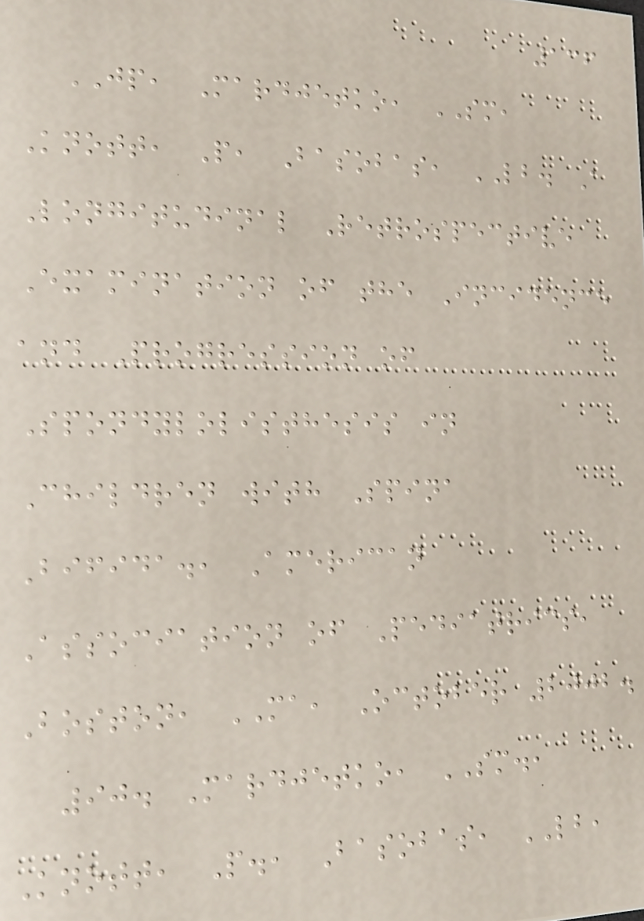136
JP, Mardjetko, SM,
Knott, P, Basobas, LB. A
Longitudinal Retrospective
Examination of the Incidence
and Progression of
Spondylolisthesis in
Children with Spina
Bifida., American
Association of Pediatrics,
Boston, MA, October 2002.
90. Mardjetko, SM.,
Knott, P., Basobas, LB,
